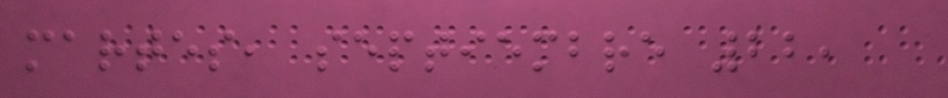martes, septiembre 22,
